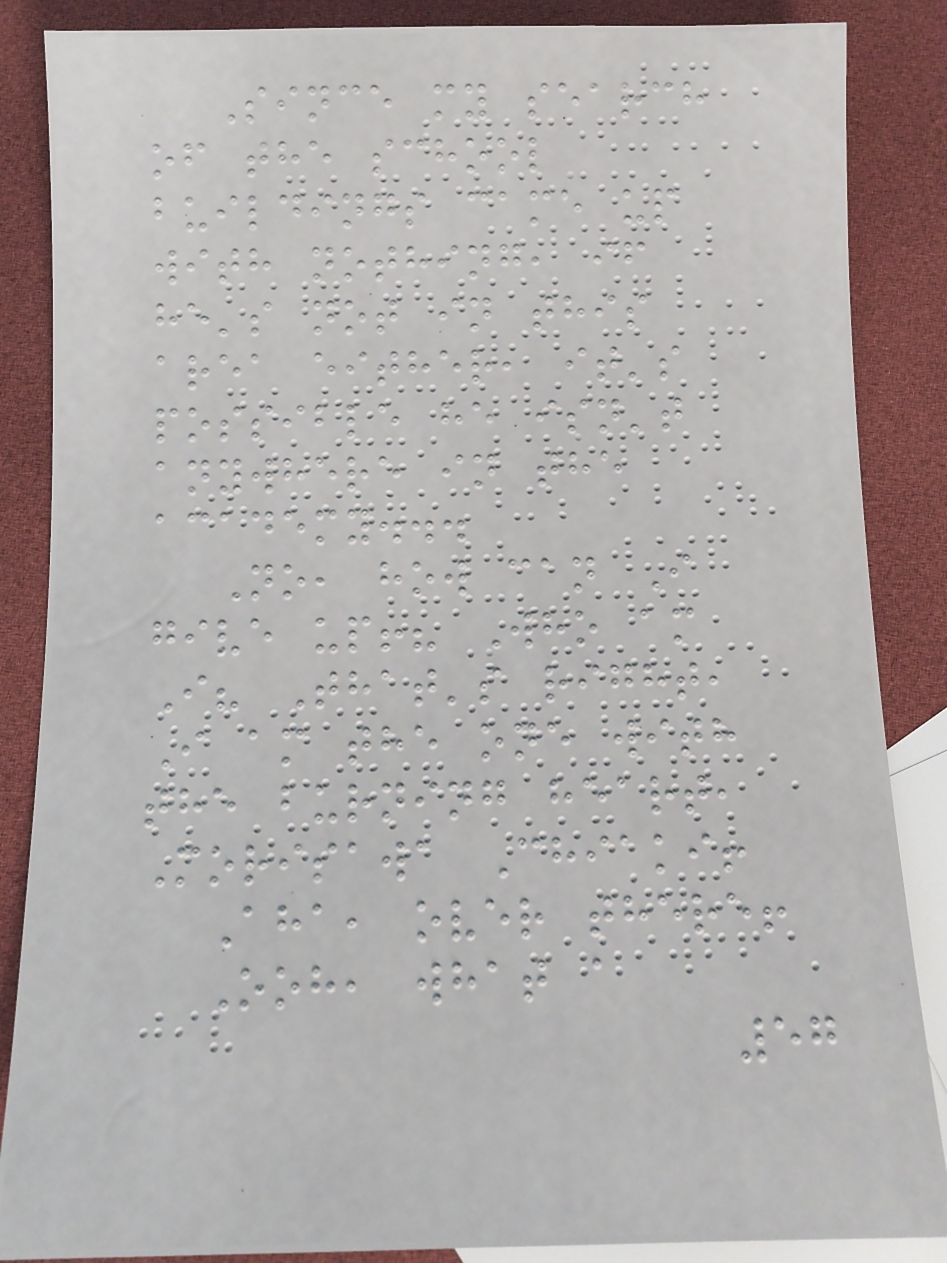Since my search
of the school
buildings came up
with nothing, if
he's not in this
area either, it's
possible he isn't
anywhere in the
academy...
No, how can I
give up!? Who am
I? That's right,
I am the one with
the burning heart,
Morisawa Chiaki!
Aha, over there!
Ooh, what a
57
